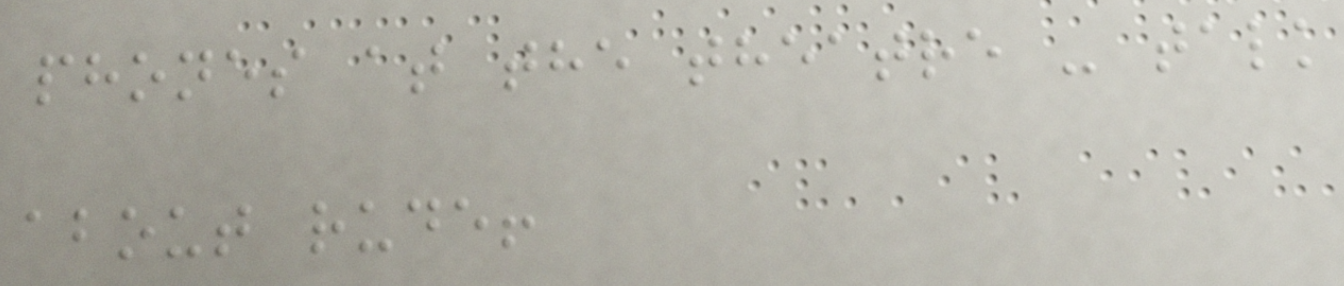phones at the theatre - talk
about rude!
